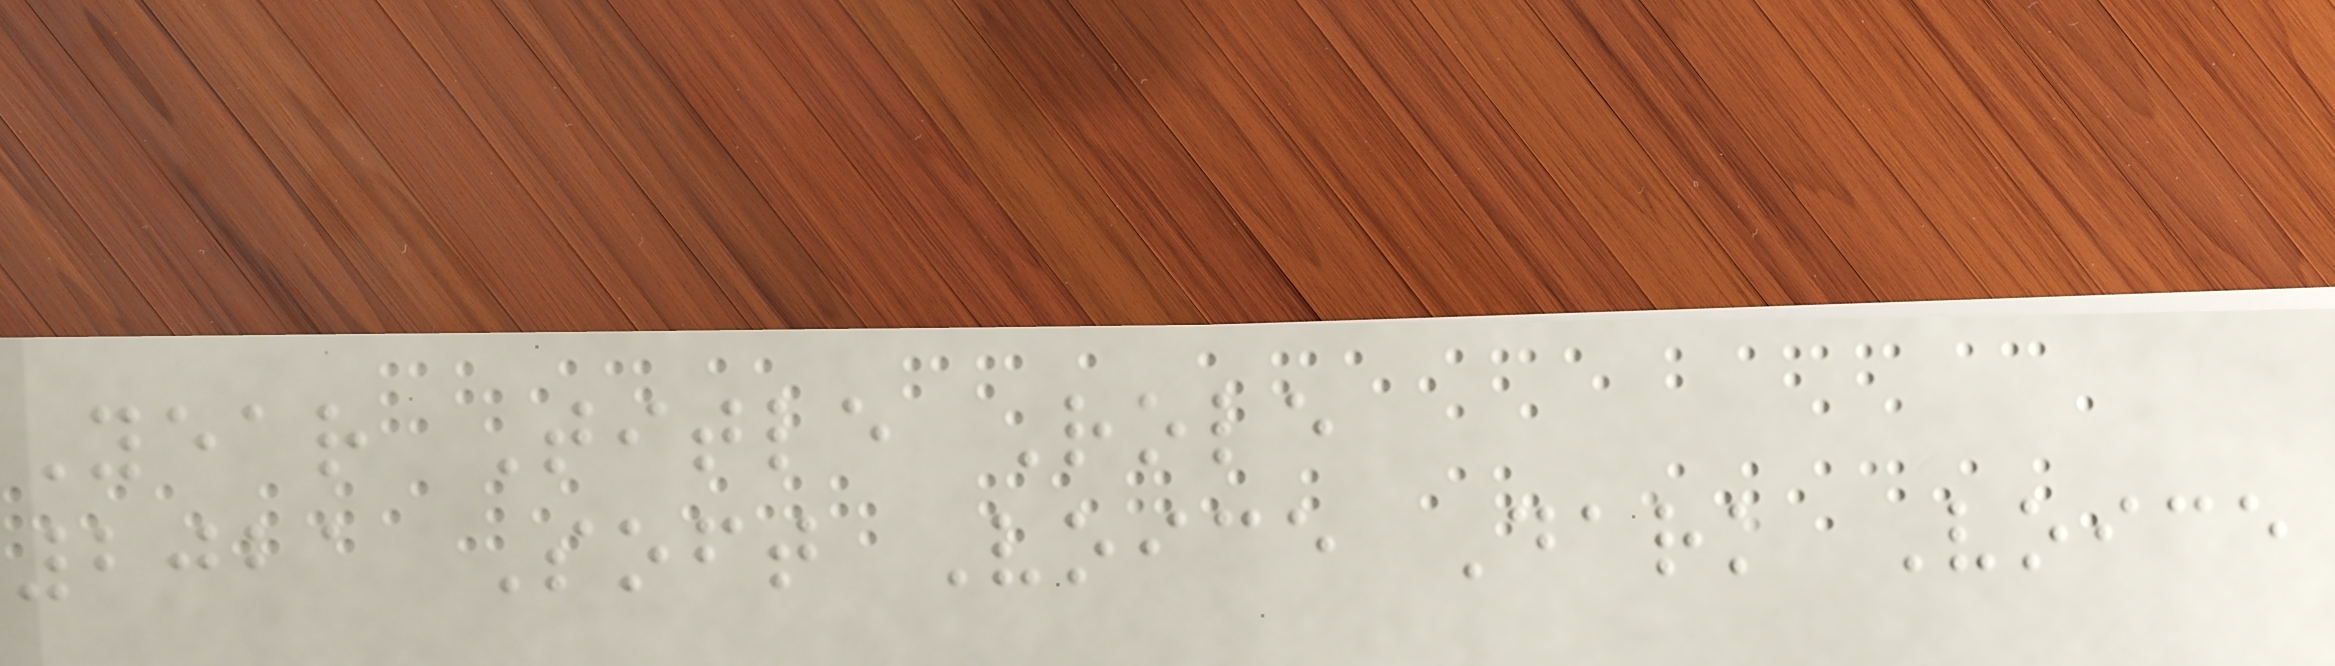Year Title Role
2021 Soft Voice Dark Voice
